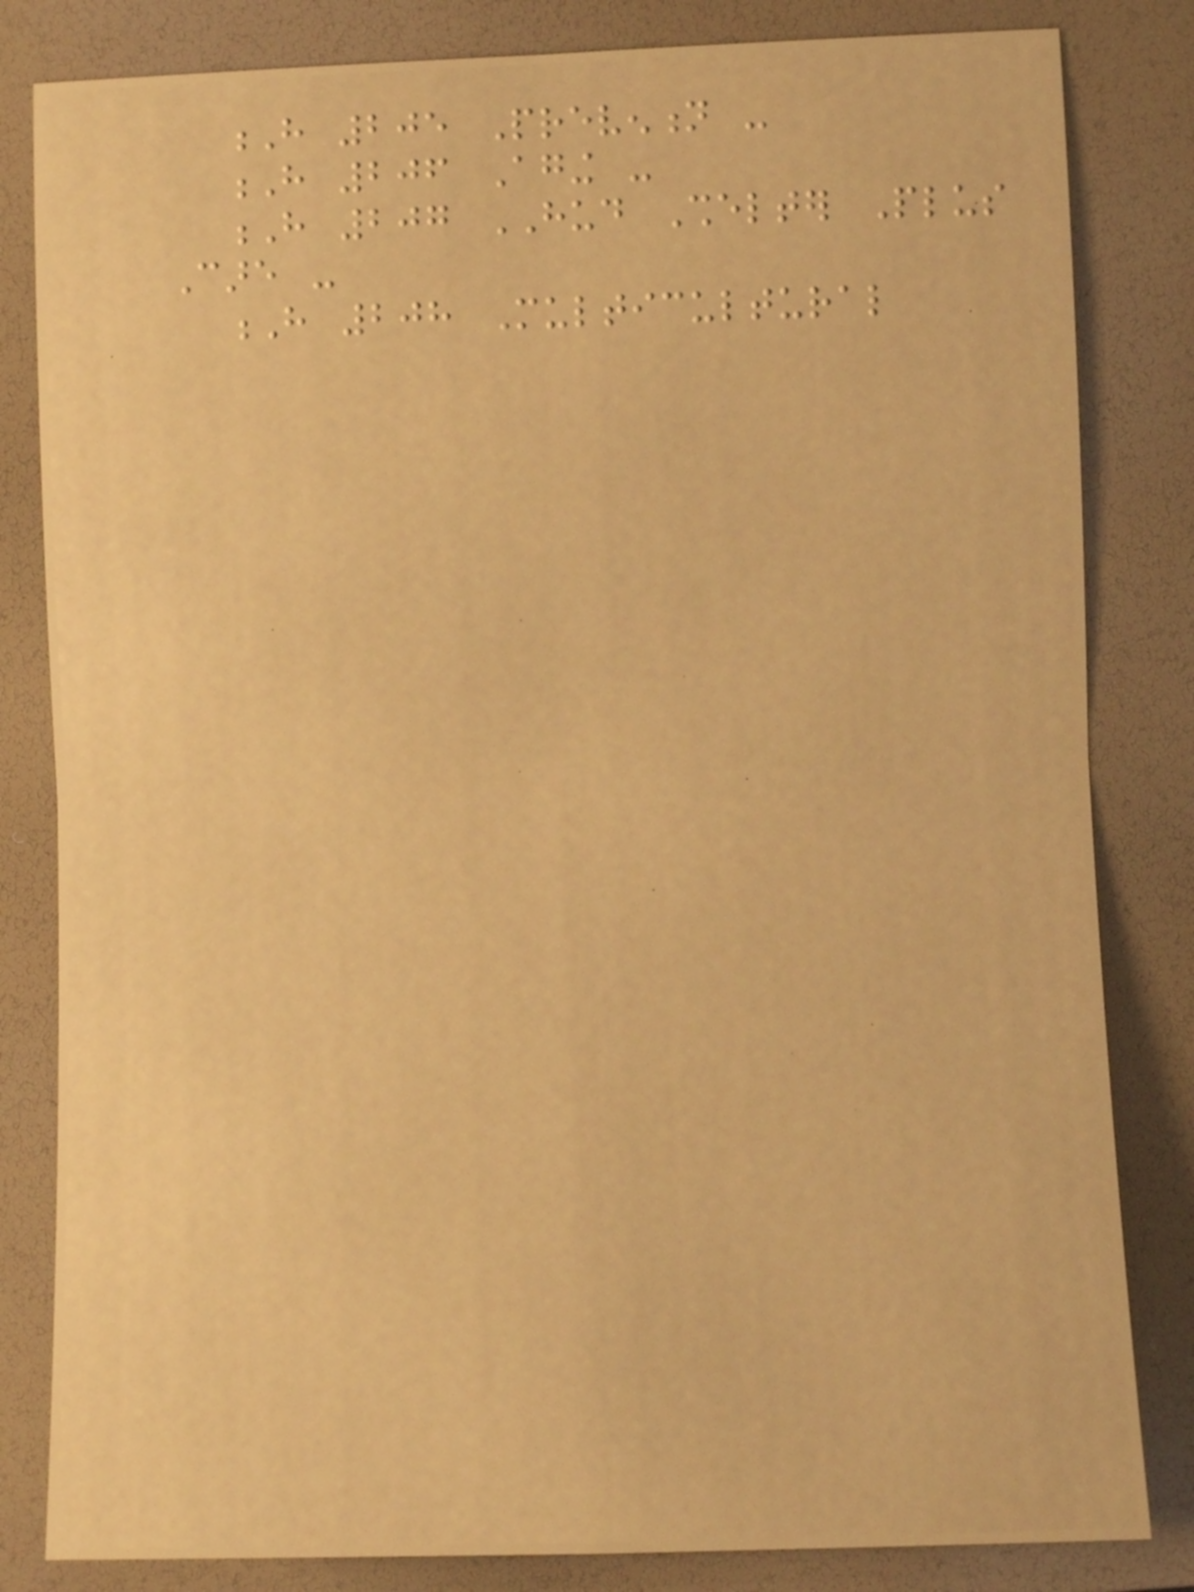H 205 Prevention -
H 206 Aging -
H 207 HUD Shelter Plus
Care -
H 208 Multicultural
